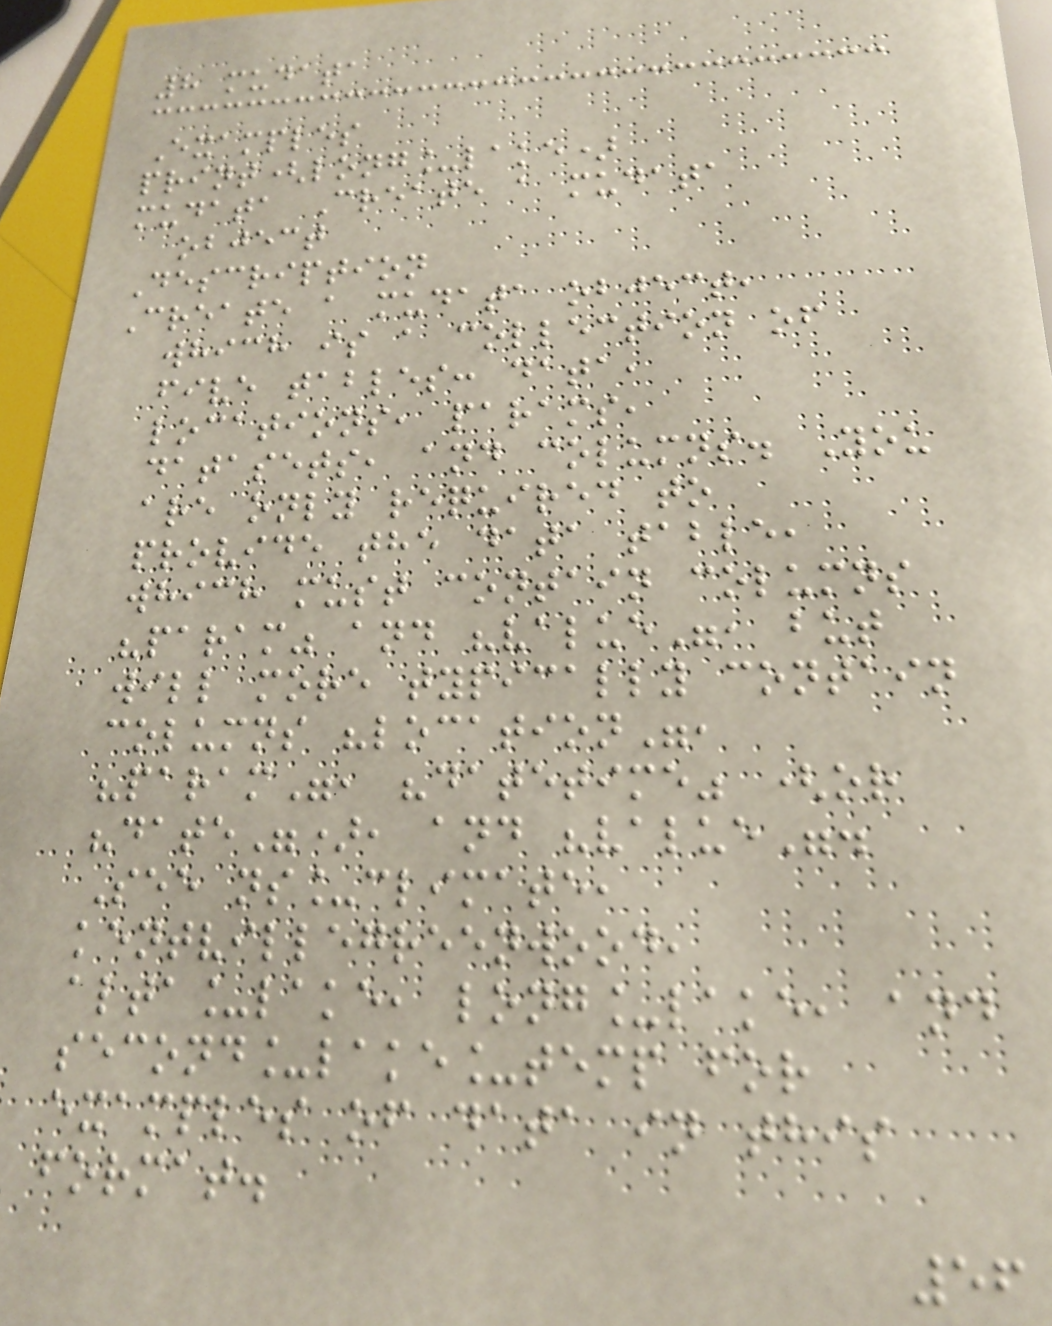8 mudata
Examples
print(long_lake)
mudata Create a mudata
object
Description
Create a mudata object,
which is a collection of
five tables: data,
locations, params,
datasets, and columns. You
are only required to
provide the data table,
which must contain columns
"param" and "value", but
will more typically contain
columns "location",
"param", "datetime" (or
"date"), and "value".
See ns_climate,
kentvillegreenwood,
alta_lake, long_lake, and
second_lake_temp for
examples of data in this
format.
56
